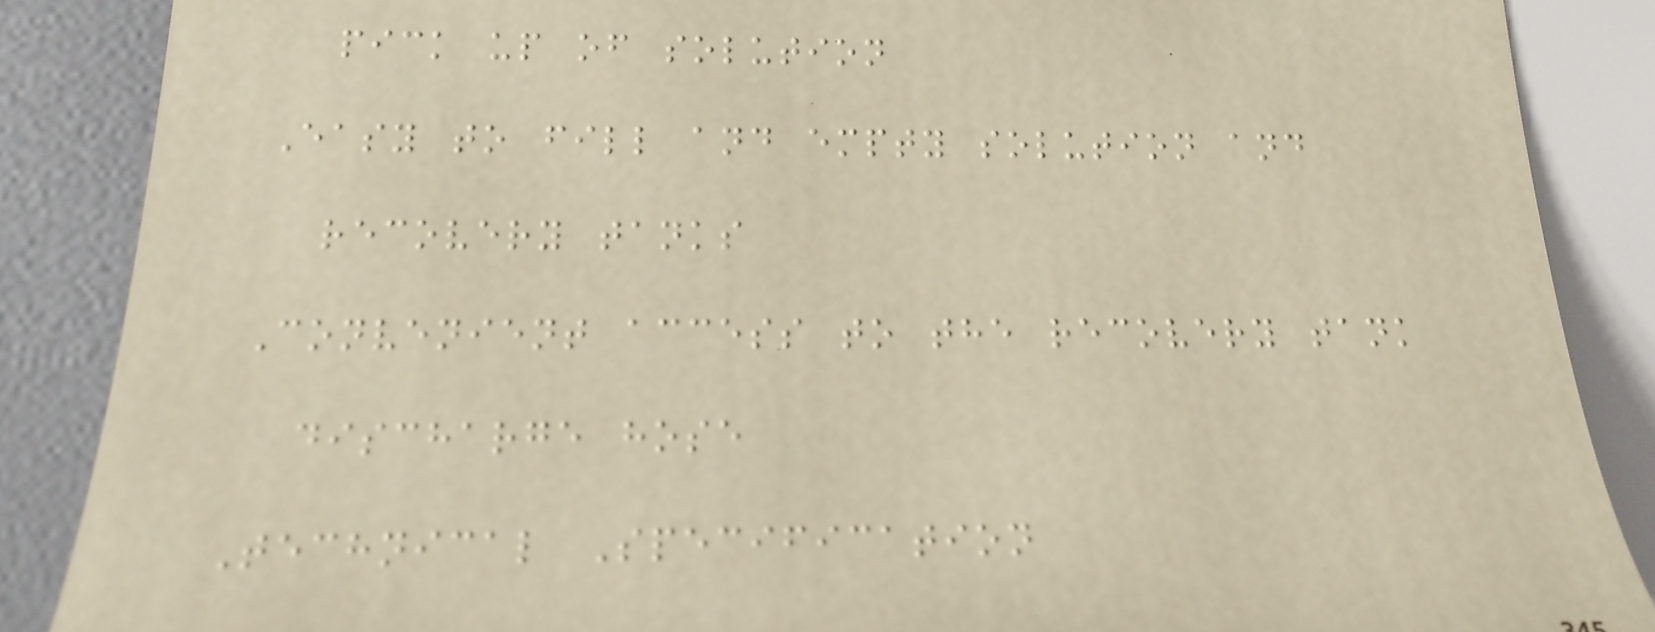pick up of solution
Easy to fill and empty solution and
recovery tanks
Convenient access to the recovery tank
discharge hose
Technical Specification
